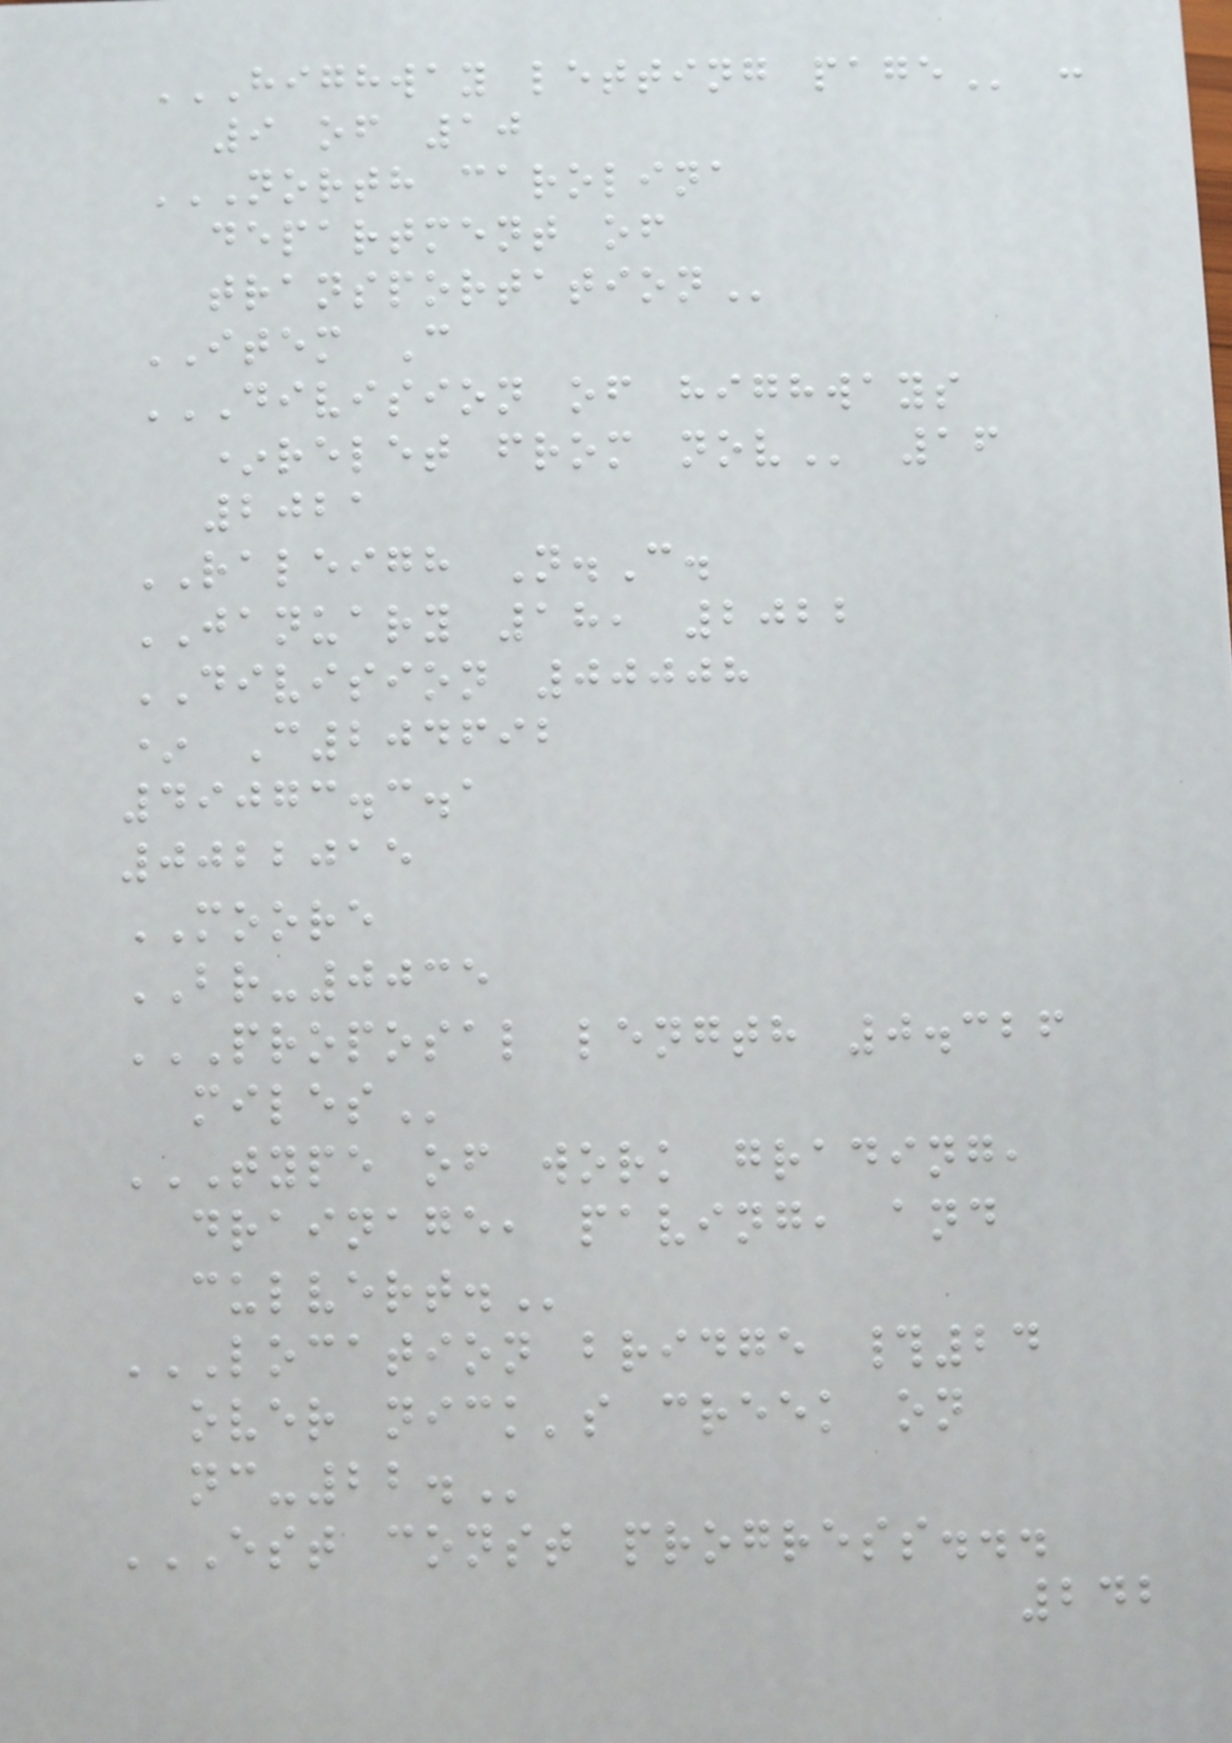HIGHWAY LETTING PAGE :
9 of 10
NORTH CAROLINA
DEPARTMENT OF
TRANSPORTATION
ITEM C
DIVISION OF HIGHWAYS
*RELET FROM NOV 16
2021
RALEIGH N.C.
JANUARY 18, 2022
DIVISION 00008
* C204692
49073.3.1
0022015
MOORE
BR-0035
PROPOSAL LENGTH 0.326
MILES
TYPE OF WORK GRADING,
DRAINAGE, PAVING, AND
CULVERT.
LOCATION BRIDGE #24
OVER NICK'S CREEK ON
NC-22.
EST CONST PROGRESS...
242
